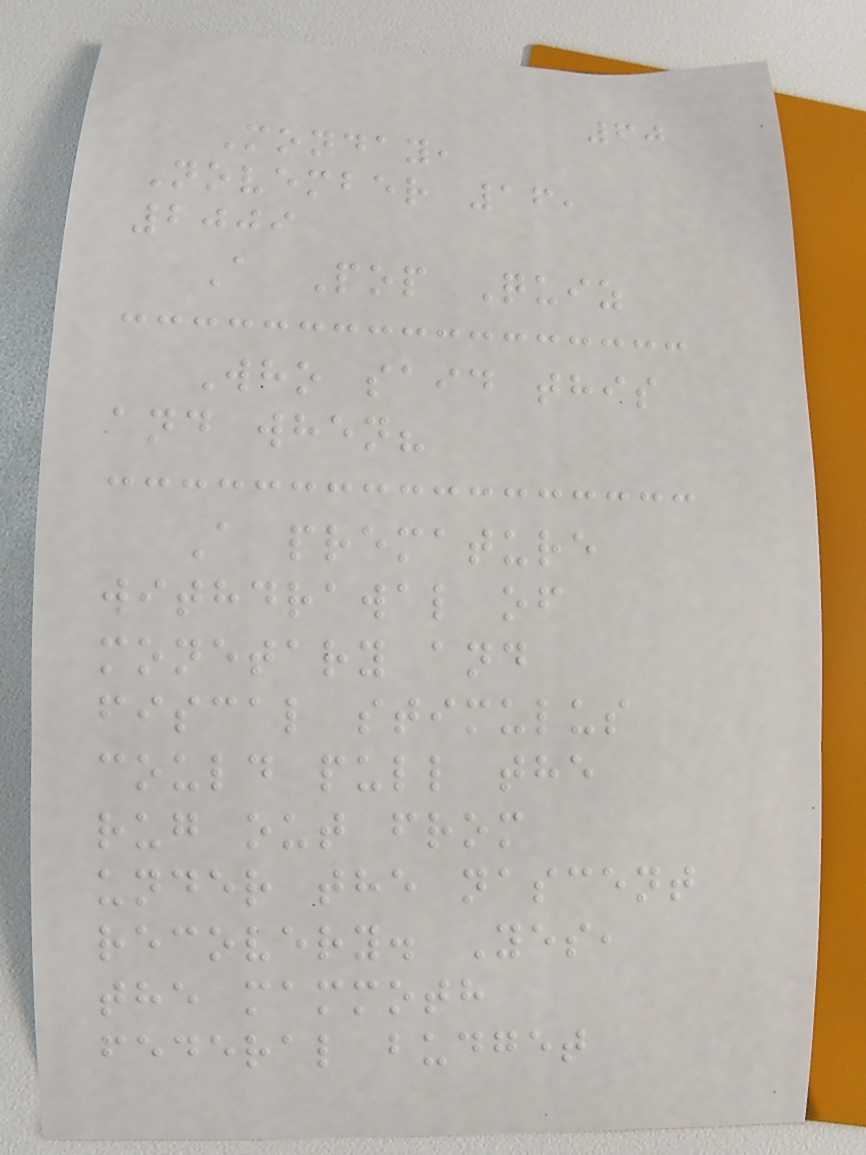60
Monday,
November 16,
2009
A Pop Quiz
Who said this
and when?
A premature
withdrawal of
monetary and
fiscal stimulus
could pull the
rug out from
under the nascent
recovery. Yes,
the mammoth
federal budget
